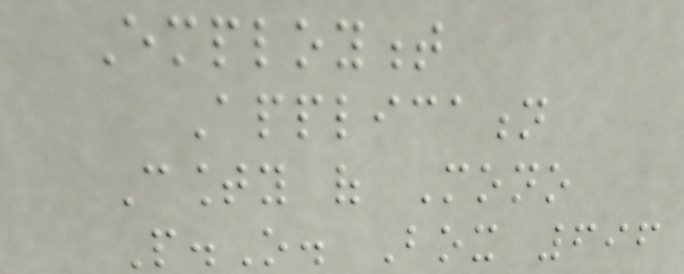Employment
Application
County of Mono
P.O. Box 696
